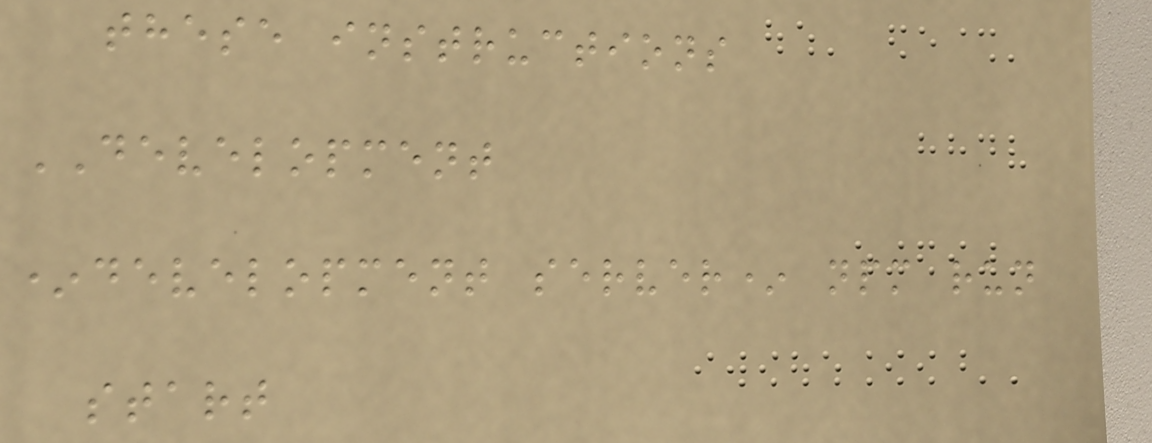these instructions
DEVELOPMENT
*development server* npm run
start
